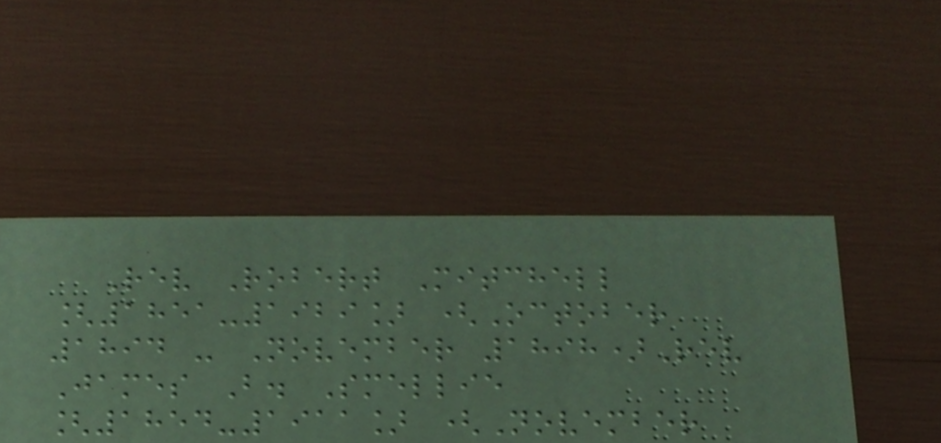Rev Robert Mitchell
[1851-1929] (October
1894 - November 1898)Rev
James B. Smellie
[1854-1911] (November
